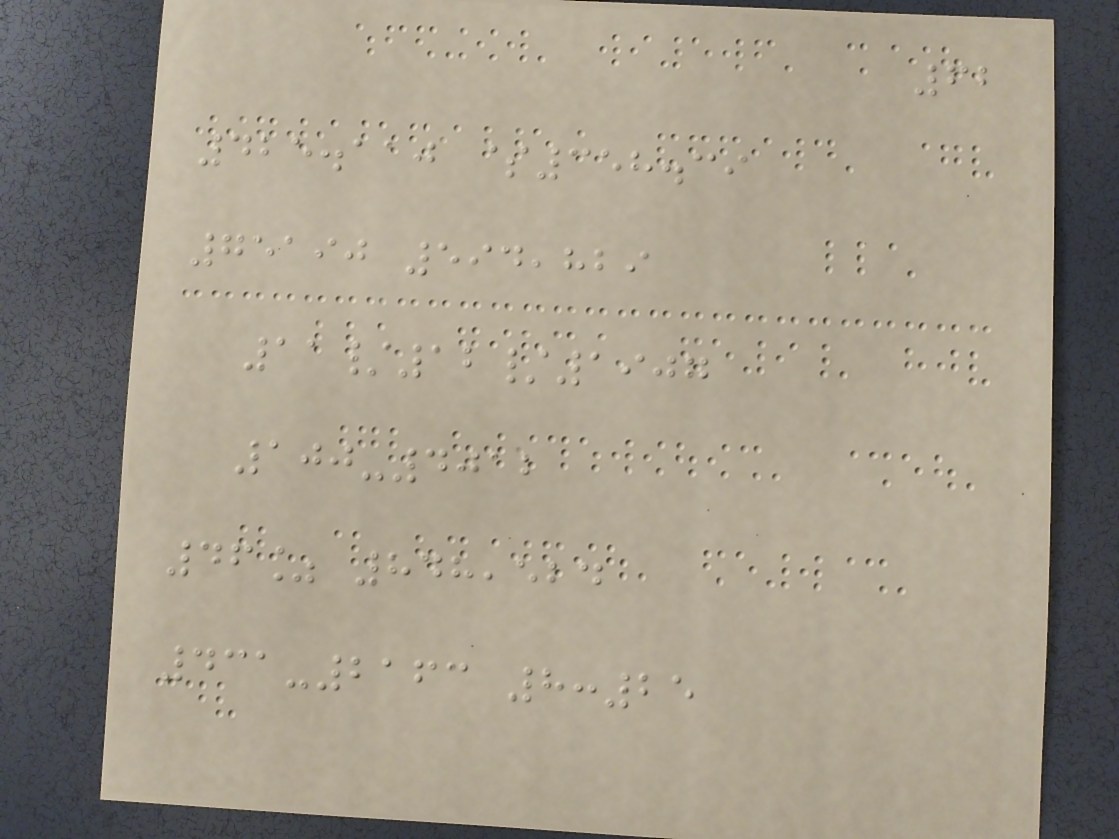62
425.110 $358.39
75190 594,829
11/12/1907
100-4012
46% 848,524
431-2163 8:25
